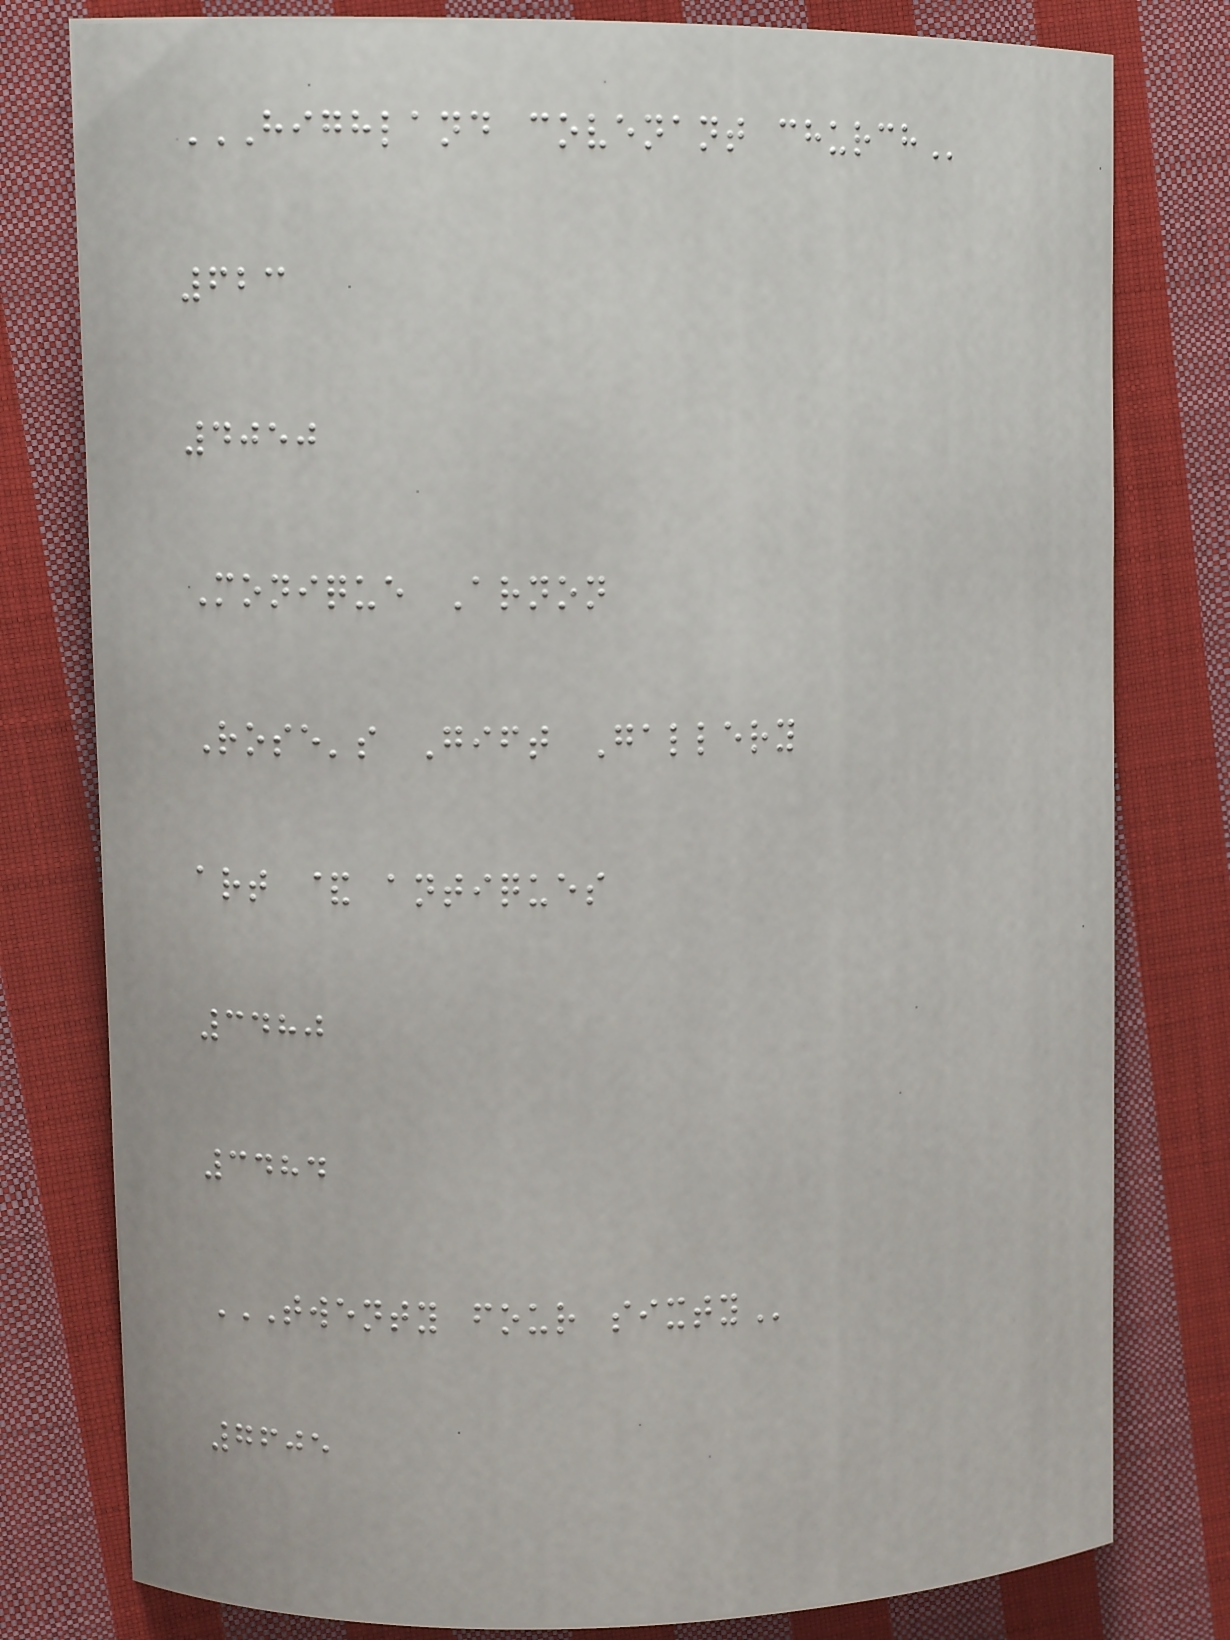HIGHLAND COVENANT CHURCH
623
4050
Monique Arnon
Rose's Gift Gallery
art & antiques
3480
3484
TWENTY FOUR SIXTY
7605
